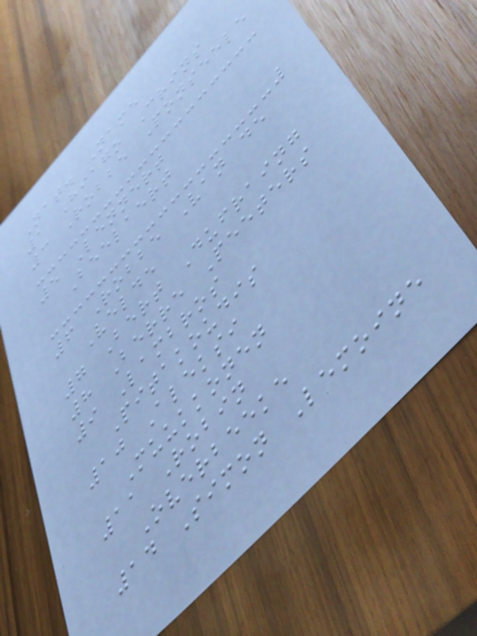Nat. Name
1 Hiago Crins
3 Robbe Ponseele
5 Lennert
Beelaert
6 Robbe Van de
Velde
7 Bert Dufraing
8 Berre Peeters
9 Lambros
Pitakoudis
10 Aleksi
Muukkonen
11 Robin
Overbeeke
14 Simon Lemoine
